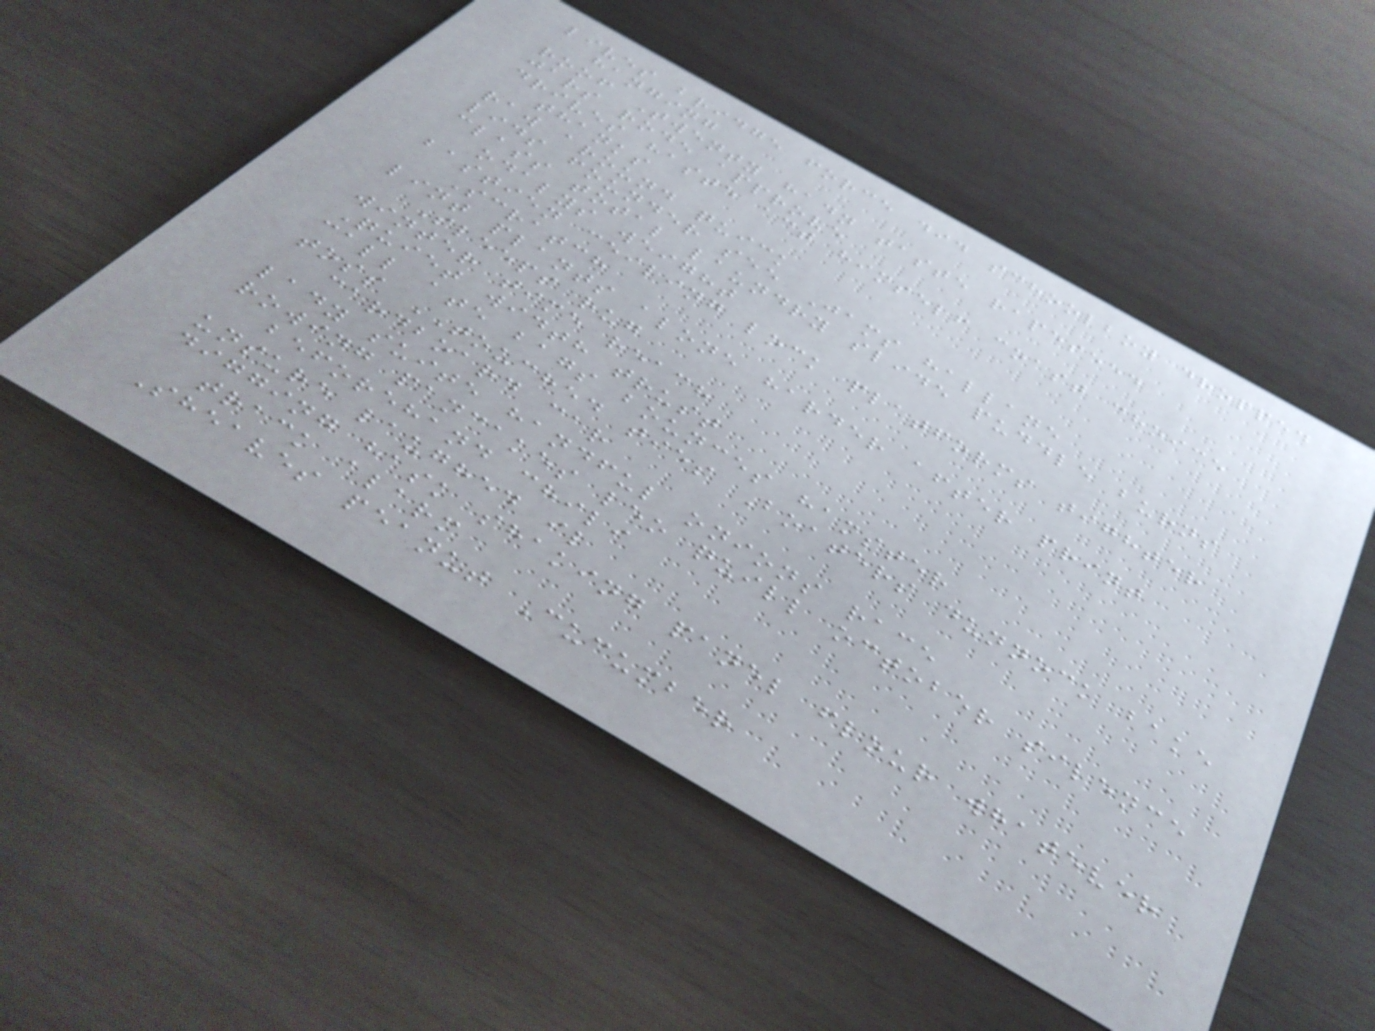lives bridge force did schoolboy dropped
hanging
roof Twenty hadn taste rapeseed
jars rode approve
drives haste act himself coast choice
thanks
raw around quick
lids founder see Jams hallane
class total laundry slide puddle burns
odalys weight
bastien ceiling lock platforms tighter
Scratch
lint plants alone harder after print
Sleeps rug
winter time reach
Quiet width trust
call ate bags bounces hamster
toss TOUCHED ties Boaters dunnock bake
cardboard car
lady suite handful onions race
rowing pancakes leo quill october silence
beforehand chili
unsure laughed il
digging hask shaking panel flour whatever
track alarm
Sheaves peanut Cucumber
